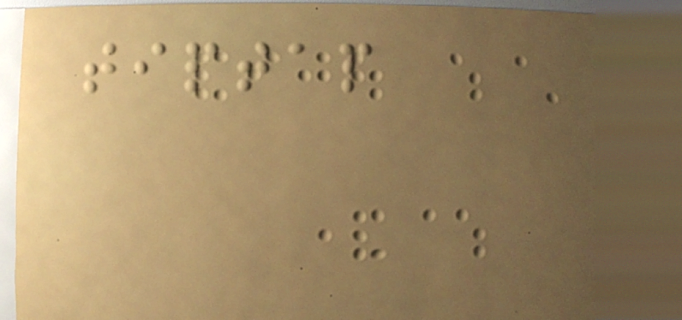tiptap
